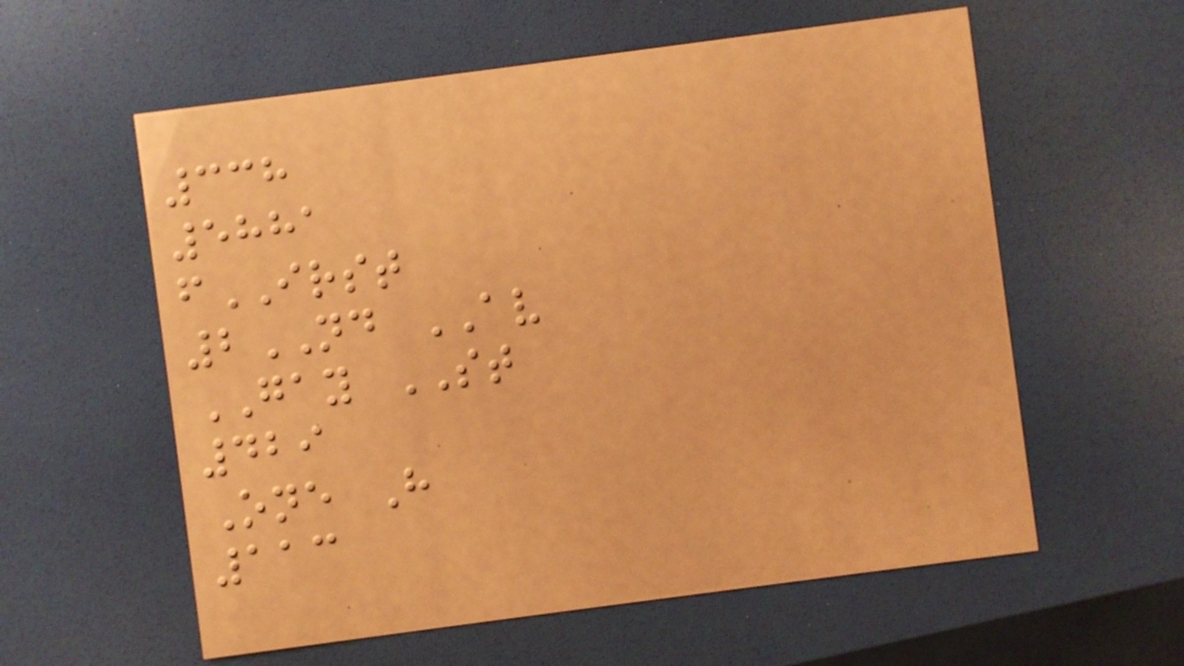338
5881
fIRST
2ND AV
GAY ST
429
One H
113
